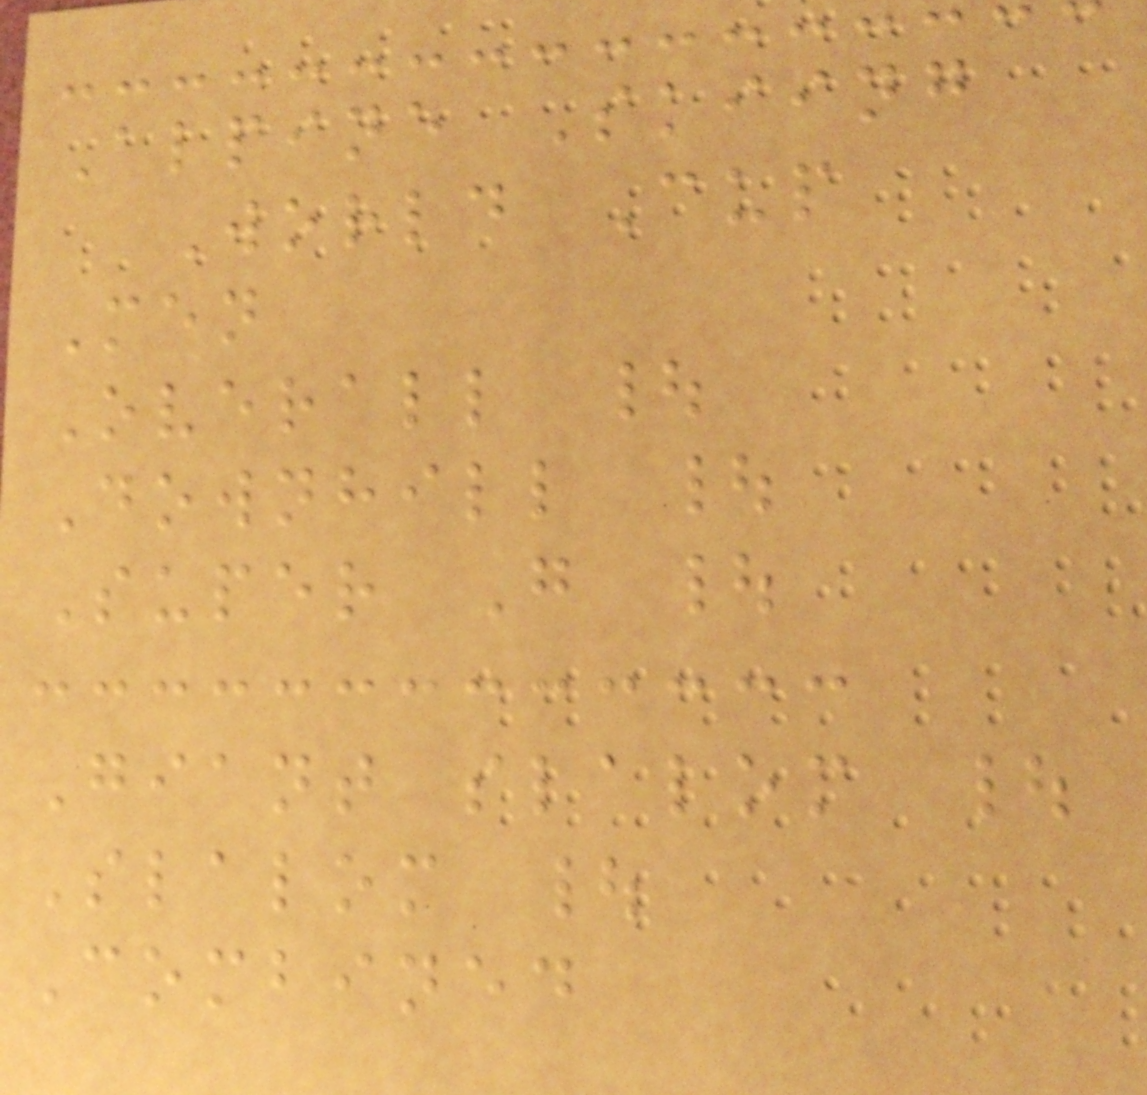Alpine Skiing
World Cup
Men
Overall |
Downhill |
Super G |
Giant slalom |
Slalom |
Combined
